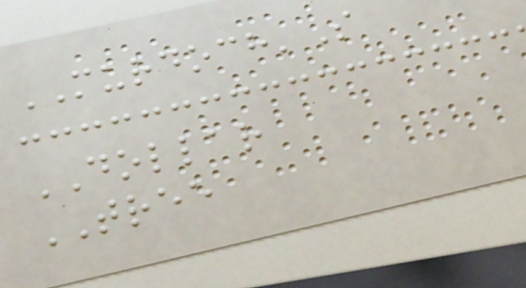MURDOCH'S
DOLLAR
TREE
